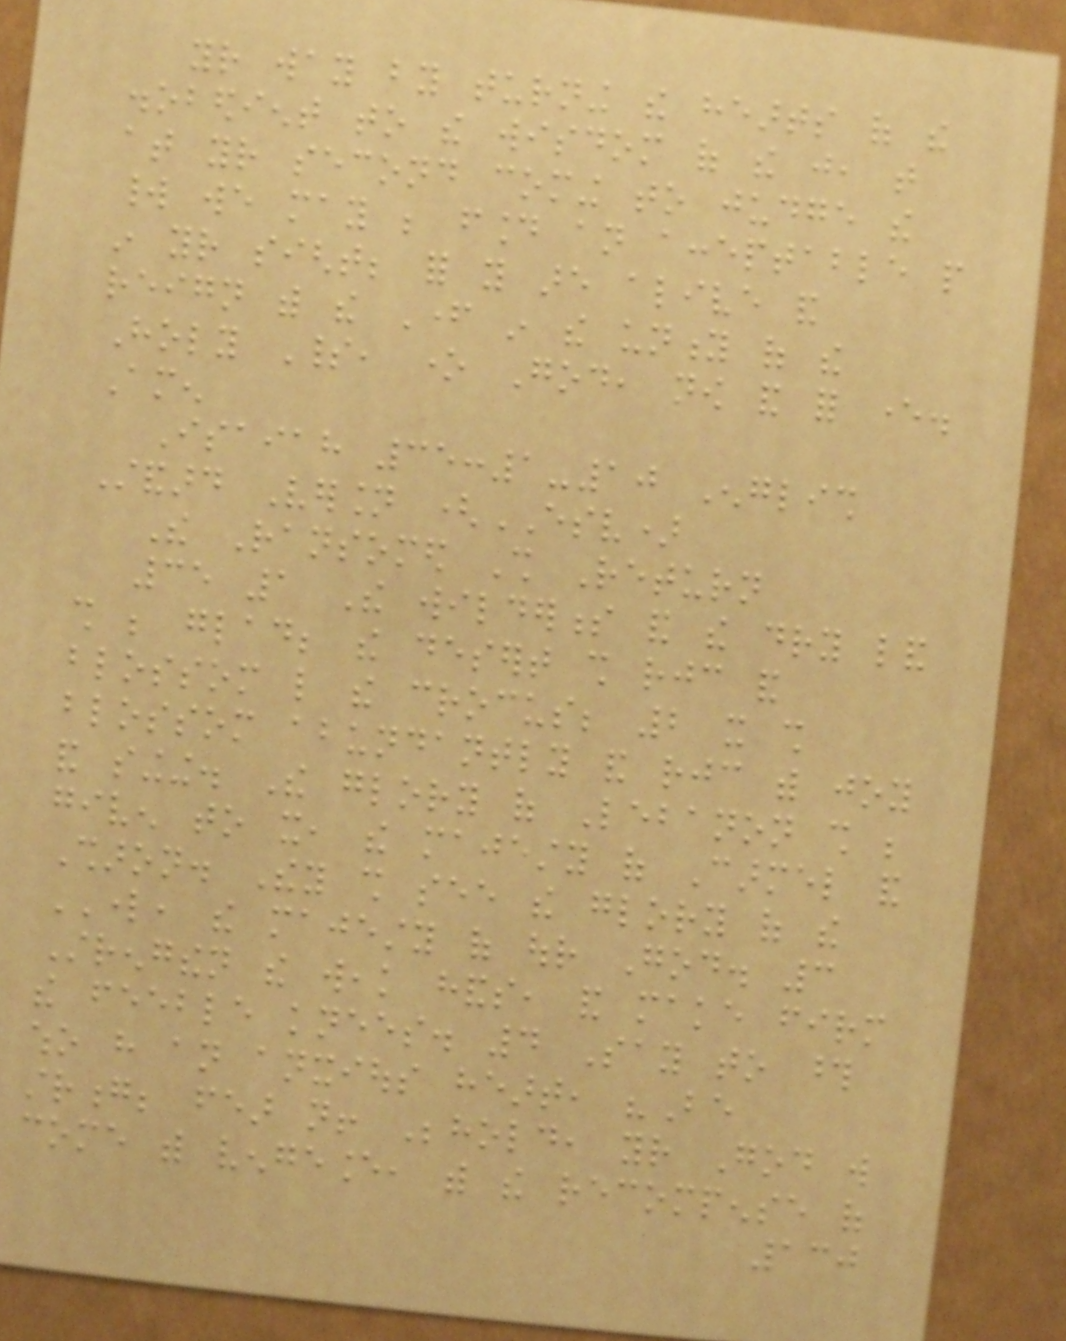your way by turning the hearts of the
disobedient to the wisdom of the just, that
at your second coming to judge the
world we may be found an acceptable people
in your sight; for you are alive and
reign with the Father in the unity of the
Holy Spirit, one God, now and for ever.
Amen
Isaiah 35:1-10 English
Standard Version (ESV)
The Ransomed Shall Return
35 1 The wilderness and the dry land
shall be glad; the desert shall rejoice and
blossom like the crocus; 2 it shall
blossom abundantly and rejoice with joy
and singing. The glory of Lebanon shall be
given to it, the majesty of Carmel and
Sharon. They shall see the glory of the
LORD, the majesty of our God. 3
Strengthen the weak hands, and make firm
the feeble knees. 4 Say to those
who have an anxious heart, "Be
strong; fear not! Behold, your God will
come with vengeance, with the recompense of
130
